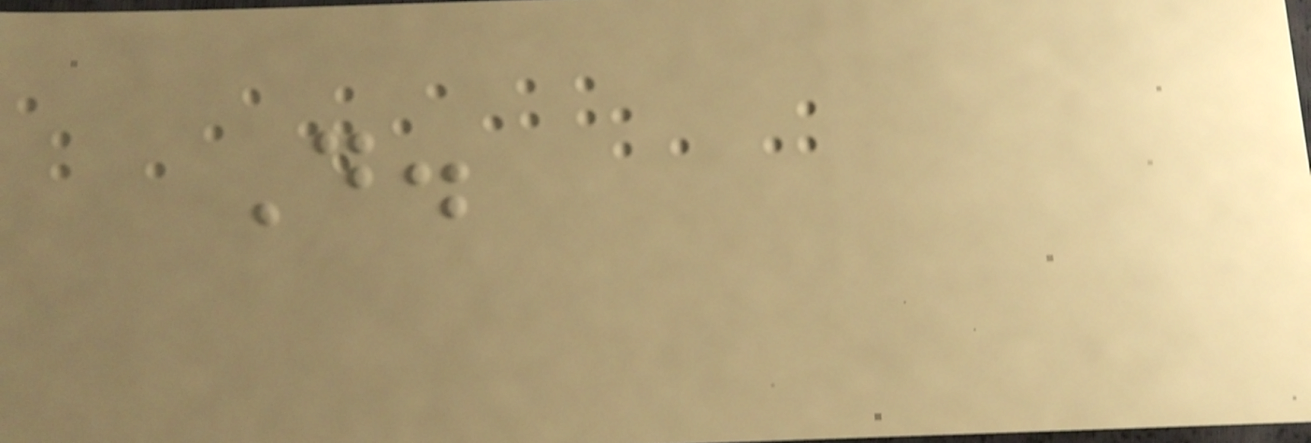D.
